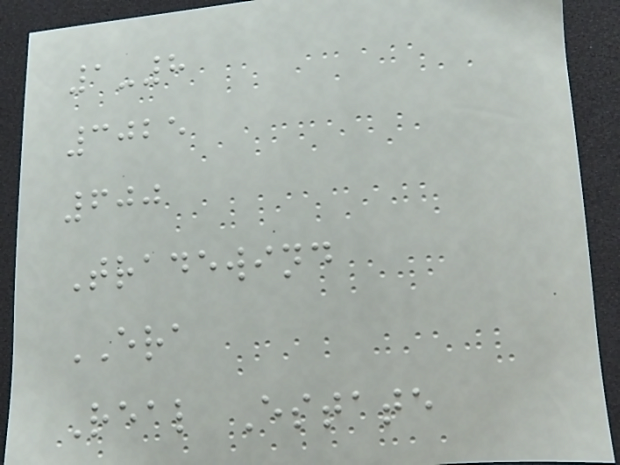1-8
3025
600
Tradewind
ERA
Real Estate
